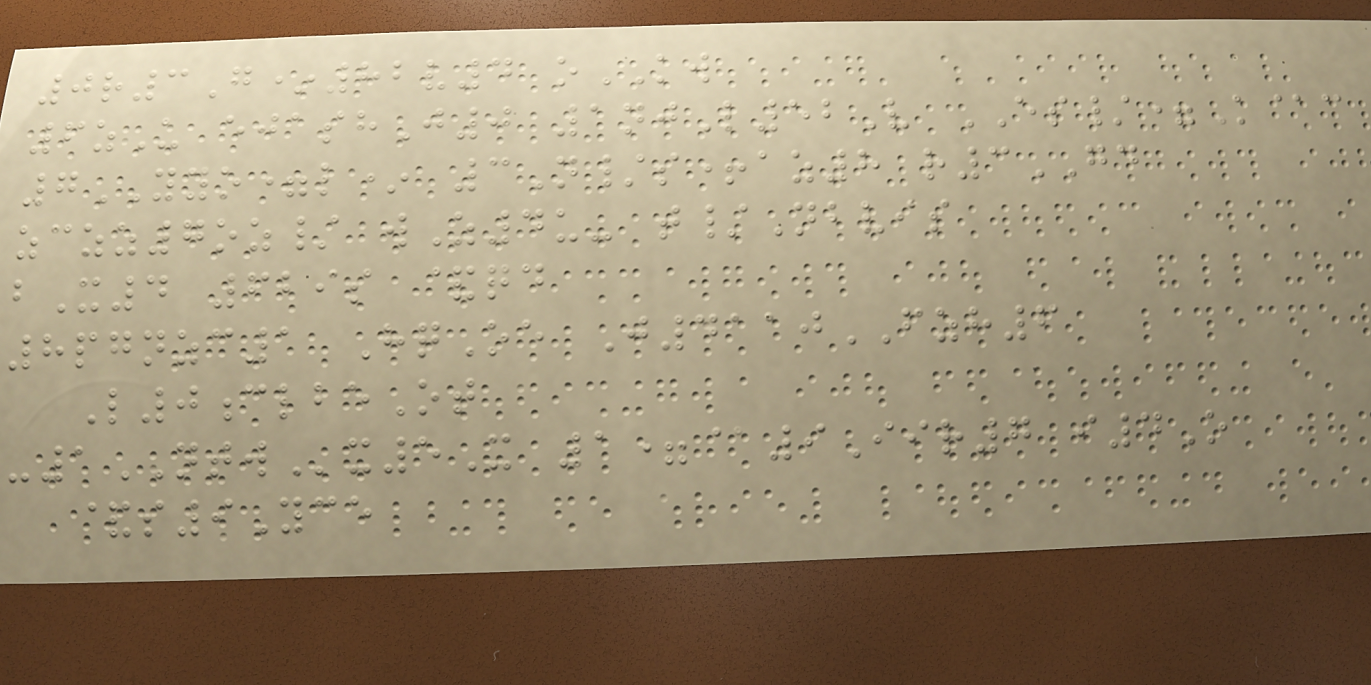0r3G*82v4 oKW
6zU ejashJ0 1njL52V ES/=K@c
7YYO=l* 3N/s+az8 r3GD
zczz7oz/ wZ4u- t/Nbvis
bX4 629s &qd
8pgnzc1 HqOe J4110FZH6
L0clbeOt
-1NTWx5X 1=@9Iir7 i4O
&s9Yce
